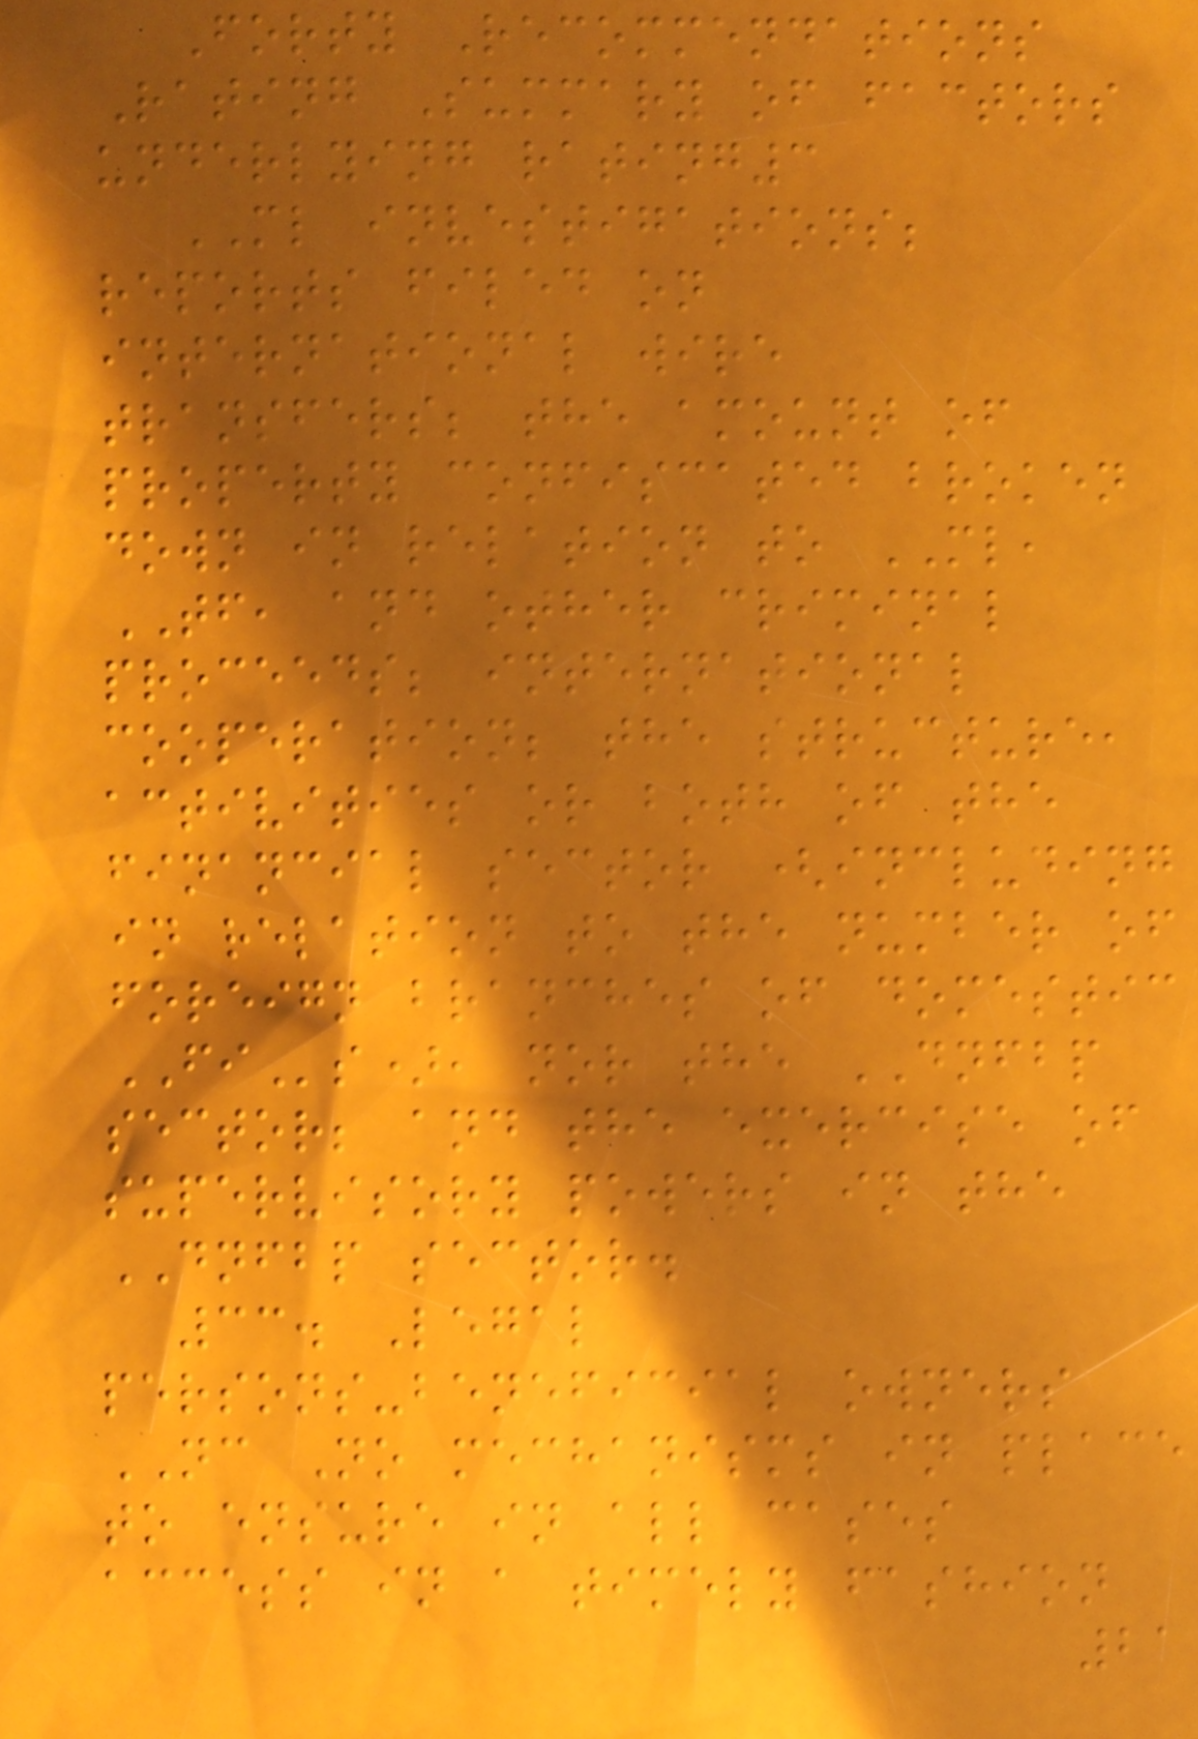Forty Recommendations
Rating Summary of factors
underlying rating3
ML investigations;
reports filed on
international wire
transfers; the amount of
property confiscated broken
down in relation to ML,
TF, and other criminal
proceeds; international
cooperation; the structure,
activities or both of the
financial sector (including
in relation to the number of
foreign branches of domestic
FIs), nor the DNFBP
sector; and the exercise of
supervisory powers in the
DNFBP sector.
33. Legal
persons-beneficial owners
NC No mechanisms in place
to ensure in all cases
access in a timely fashion
21
